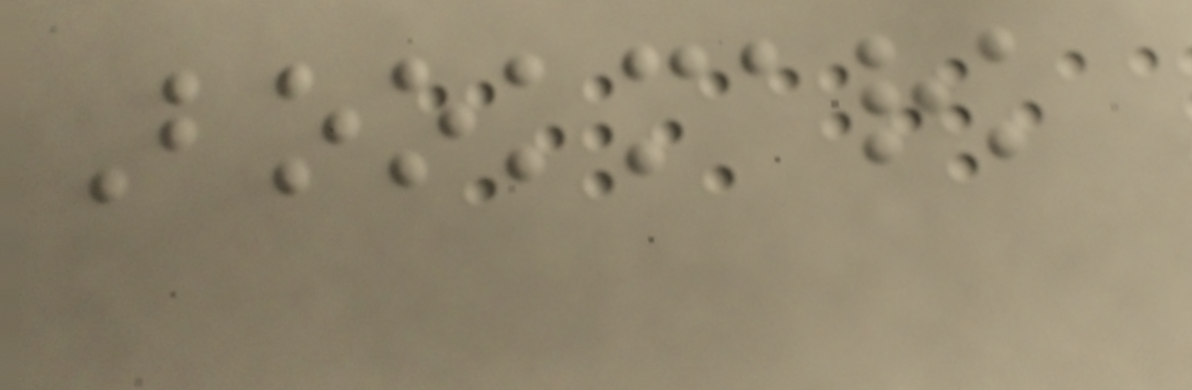Bookmark
